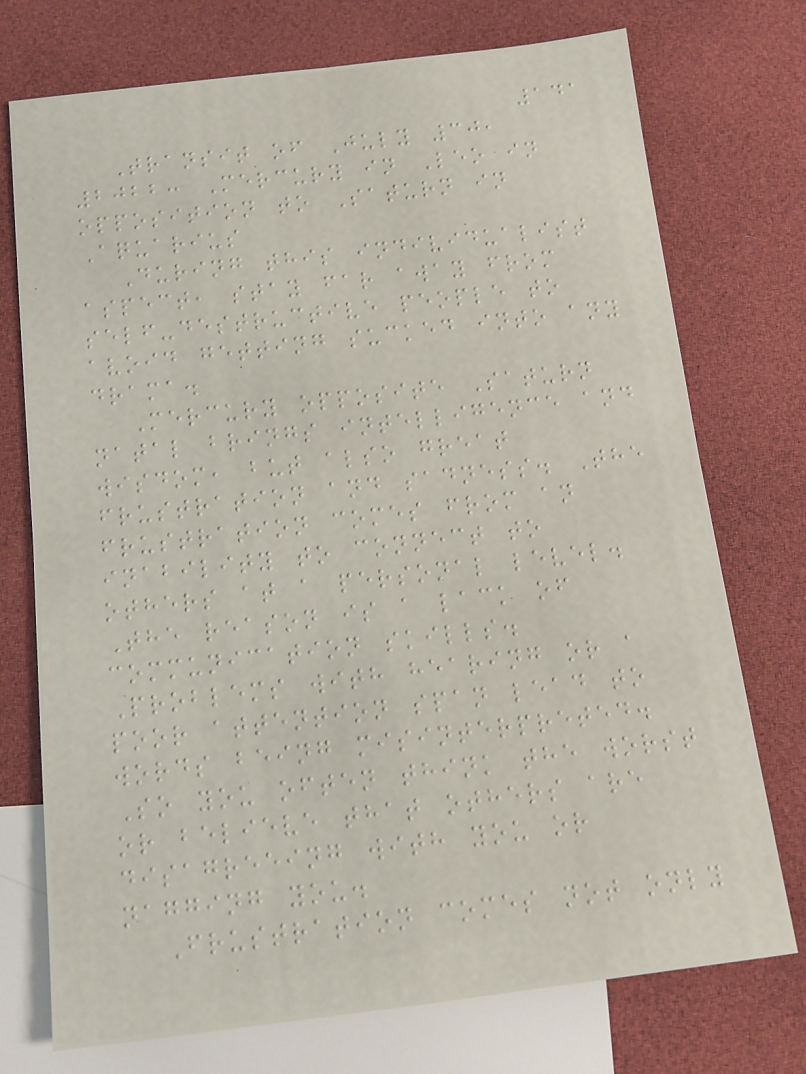141
Transit of July 30,
2022: Mercury in Leo in
opposition to Saturn in
Aquarius
During this individualist
aspect, stay far away from
self-destructive people to
avoid getting sucked into any
drama.
Mercury opposite Saturn
natal brings intelligence and
wisdom, but also great
frustration and sadness. The
frustration comes from an
inability to connect to
others at a personal level.
The reason is a lack of
communication skills.
Problems with hearing or a
poor attention span lead to
words being misinterpreted.
So you often think the worst
or believe that others are
disagreeing with you or
nagging you.
Frustration comes not only
